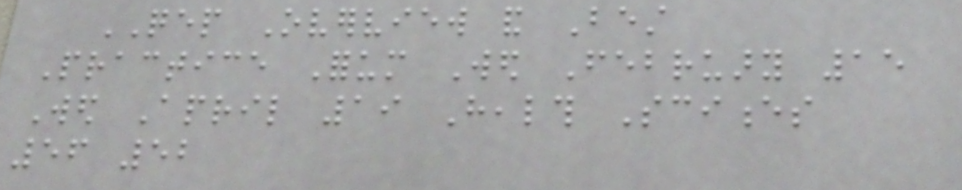QEP Overview and Best
Practice Forum Wed February 15
Wed April 19 Health Sciences
56 52
